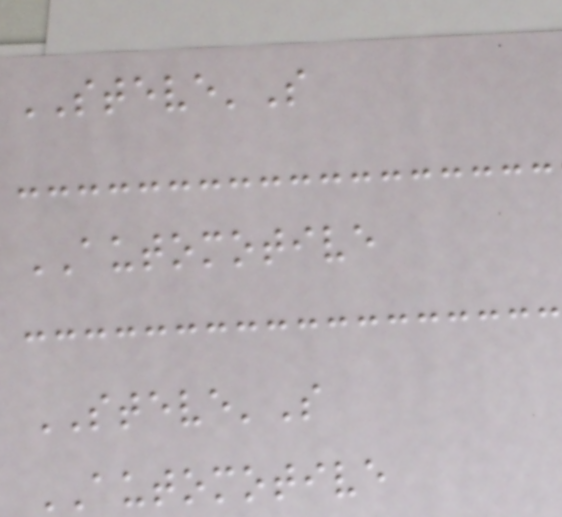STEVE'S
AUTOMOTIVE
STEVE'S
AUTOMOTIVE
